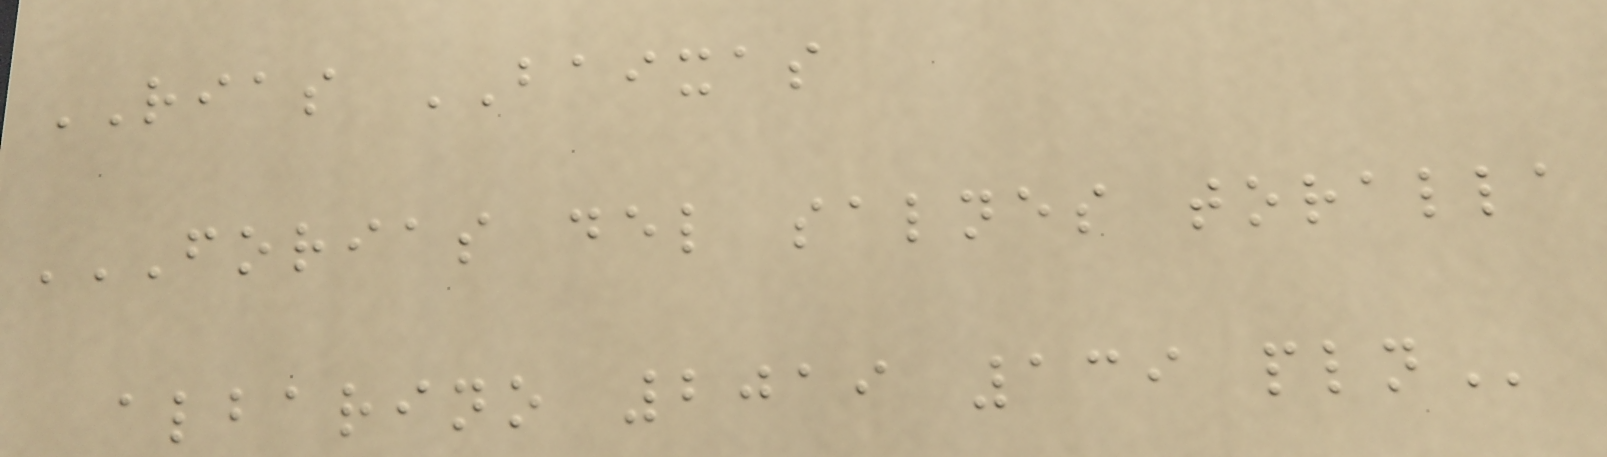RIAS BAIXAS
FORIAS DEL SALNES TORALLA
ALBARINO 2019 139 PLN
